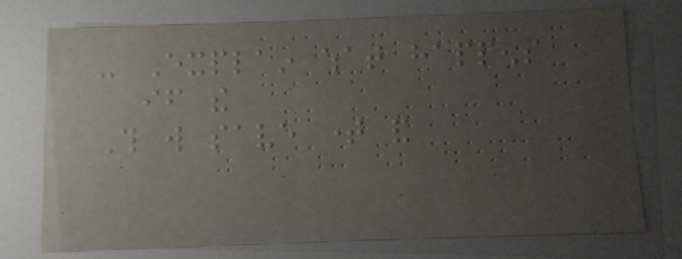- Explain what happens
if the
This will save time and
